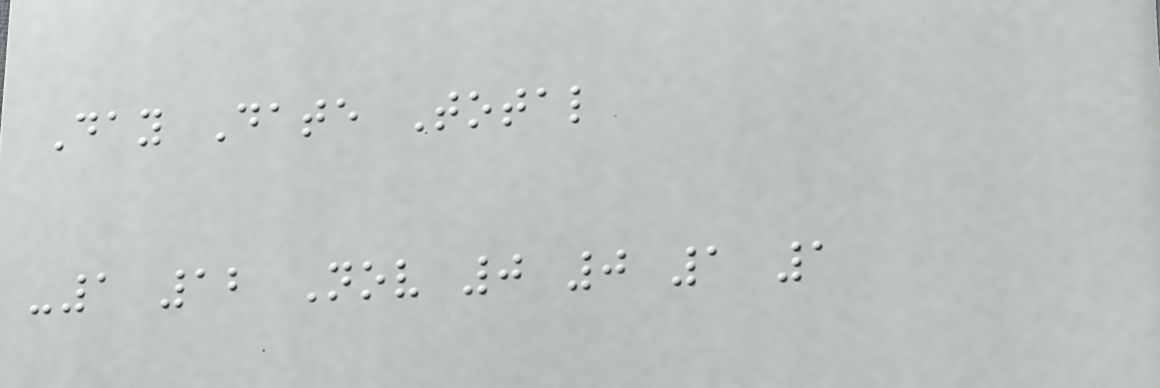Day Date Total
-1 12 Nov 0 0 1 1
